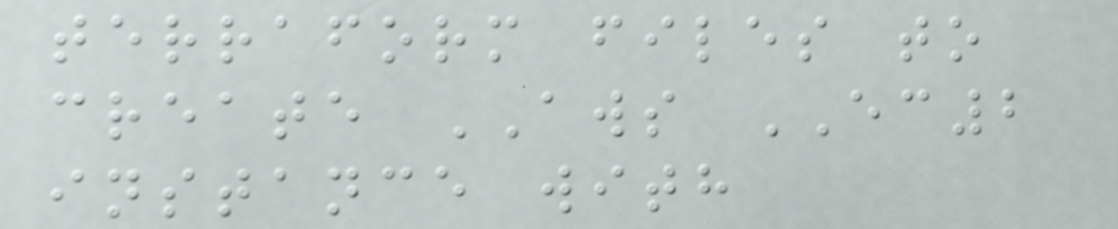terraform files to
create AWS EC2
instance with
